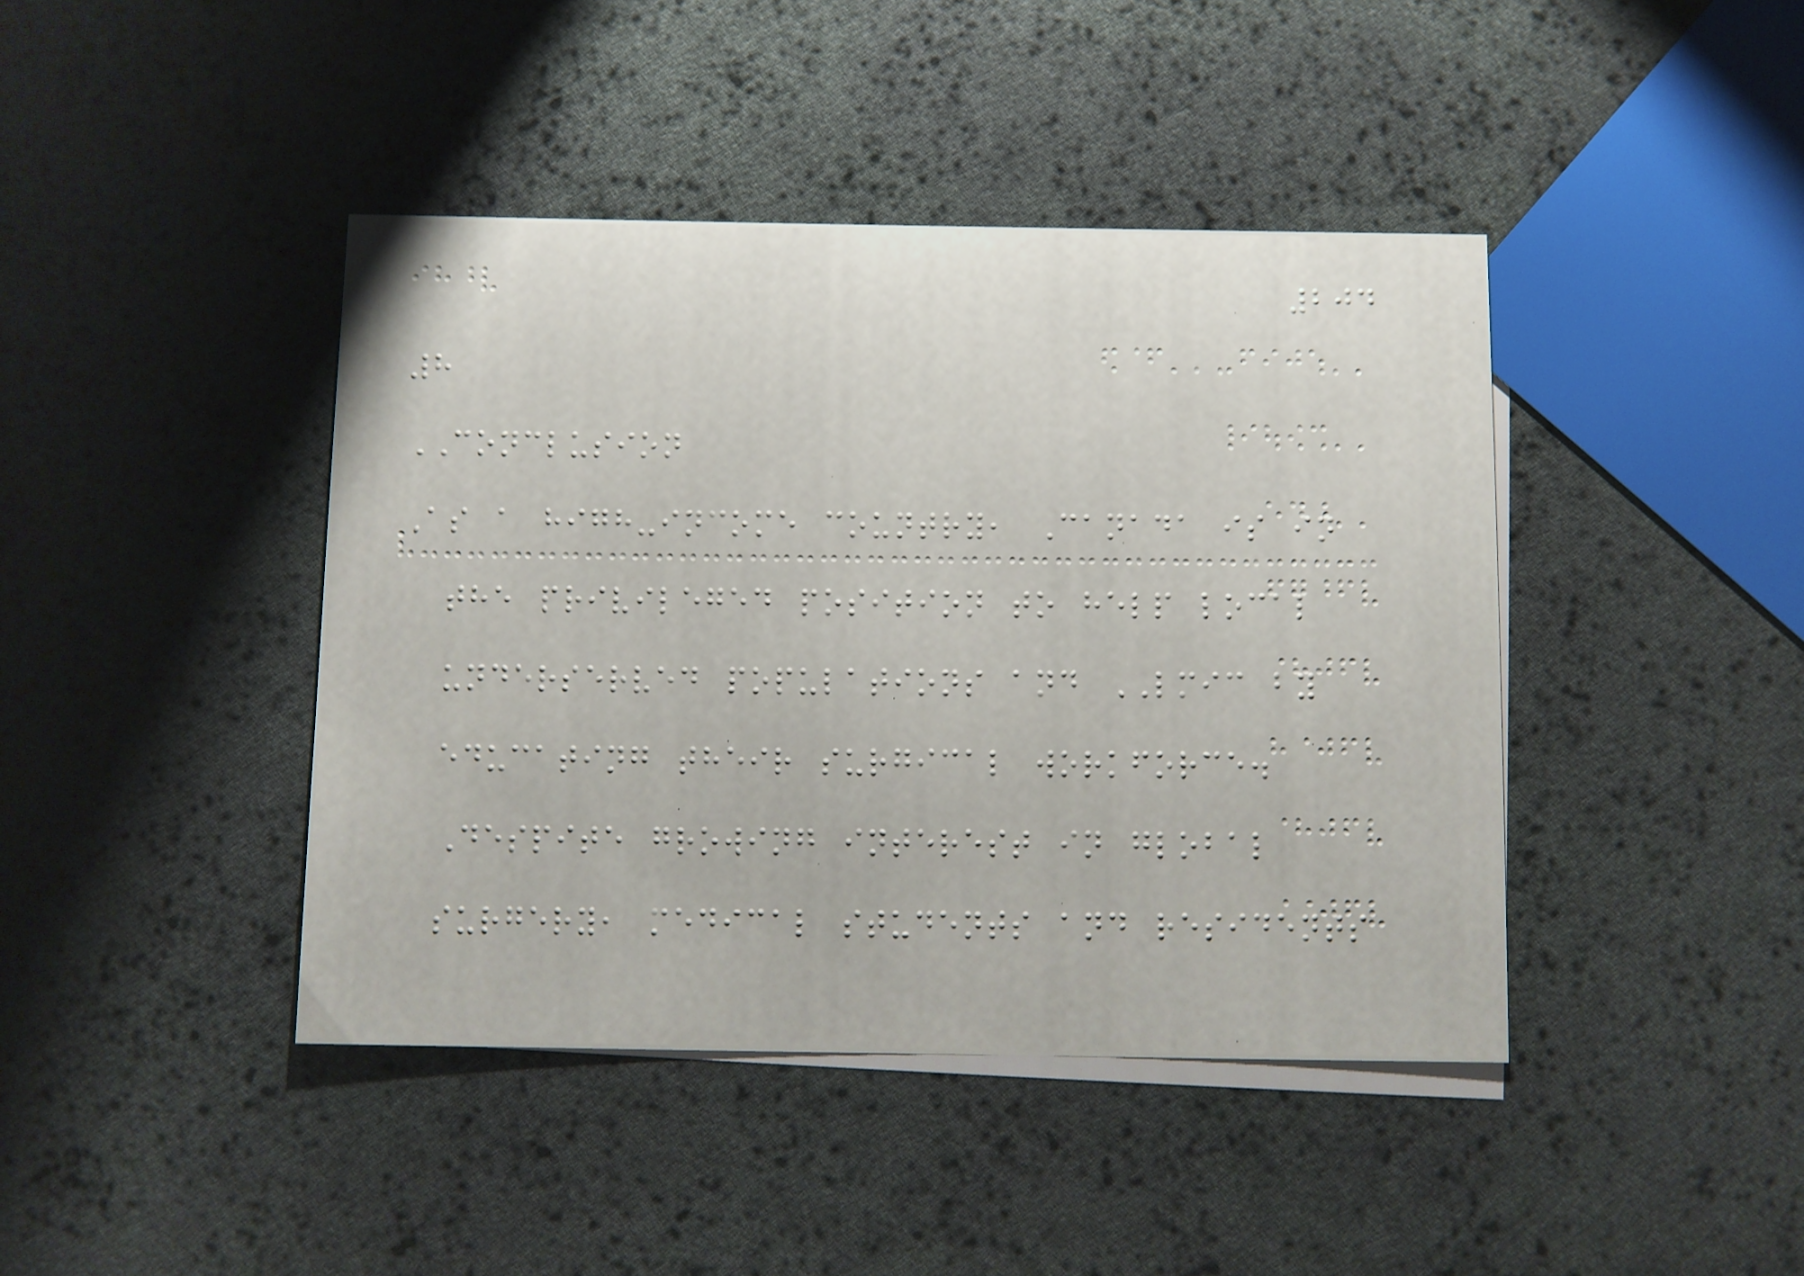204
8
CONCLUSION
As a high-income country, Canada is in
the privileged position to help local
underserved populations and LMIC by
educating their surgical workforce.
Despite growing interest in global
surgery, medical students and residents
